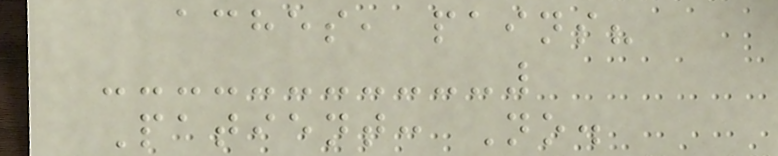aches, pains?
Patient: No.
